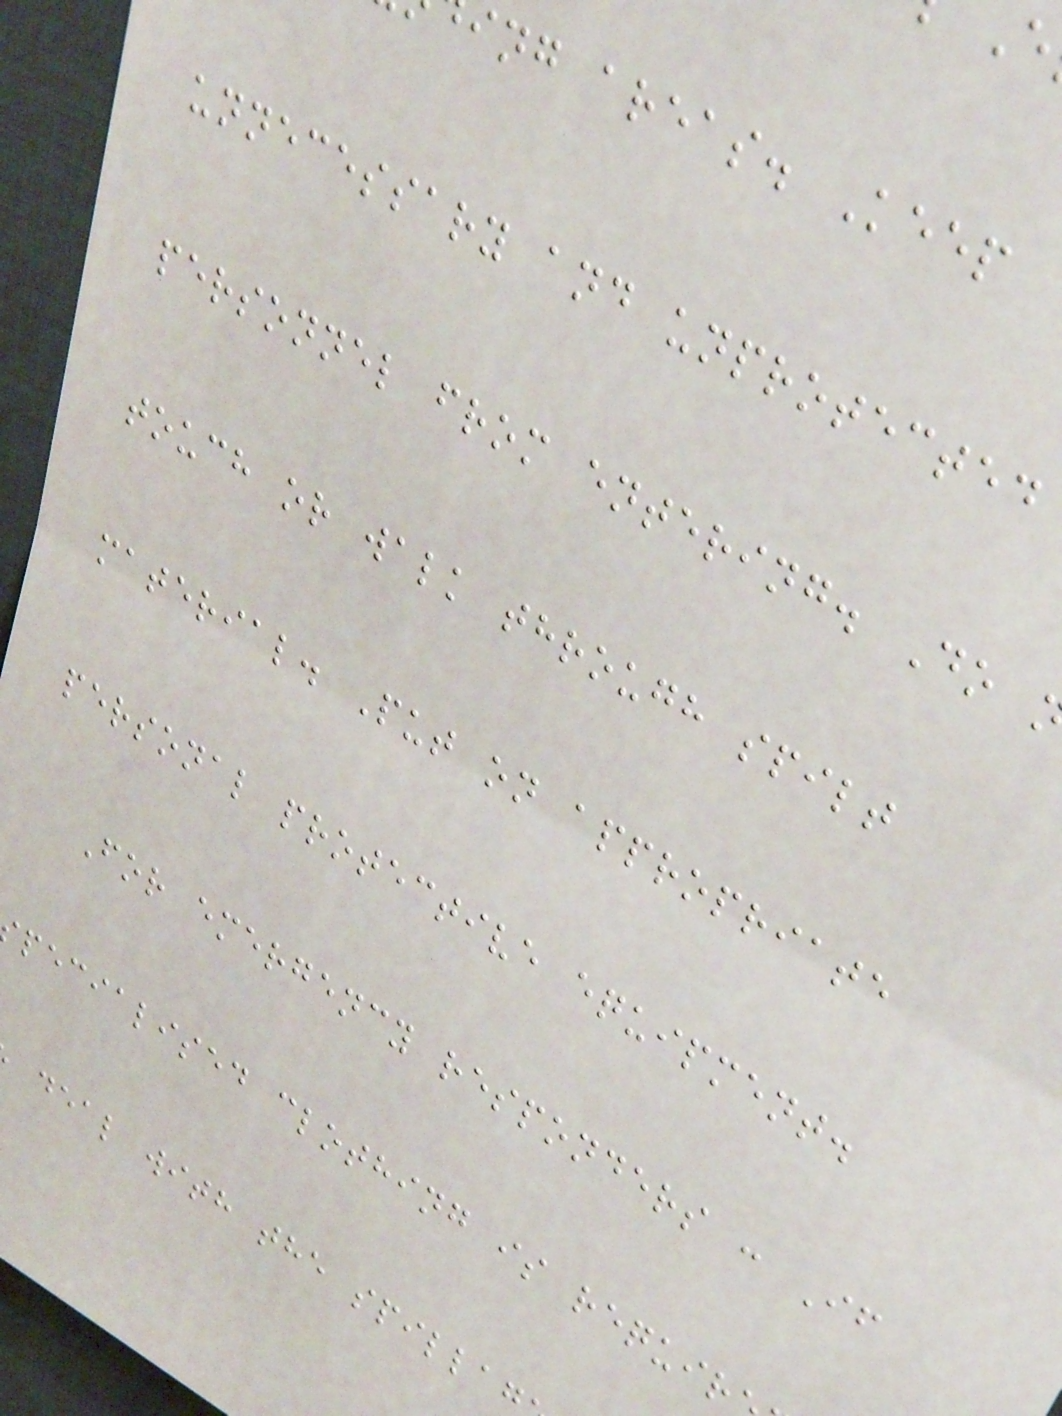ing areas. Keep
unnecessary and unprotected
personnel from entering. Do
touch or walk through spilt
material. Put on appropriate
personal protective equipment.
For emergency responders : If
pecialised clothing is requir
deal with the spillag
